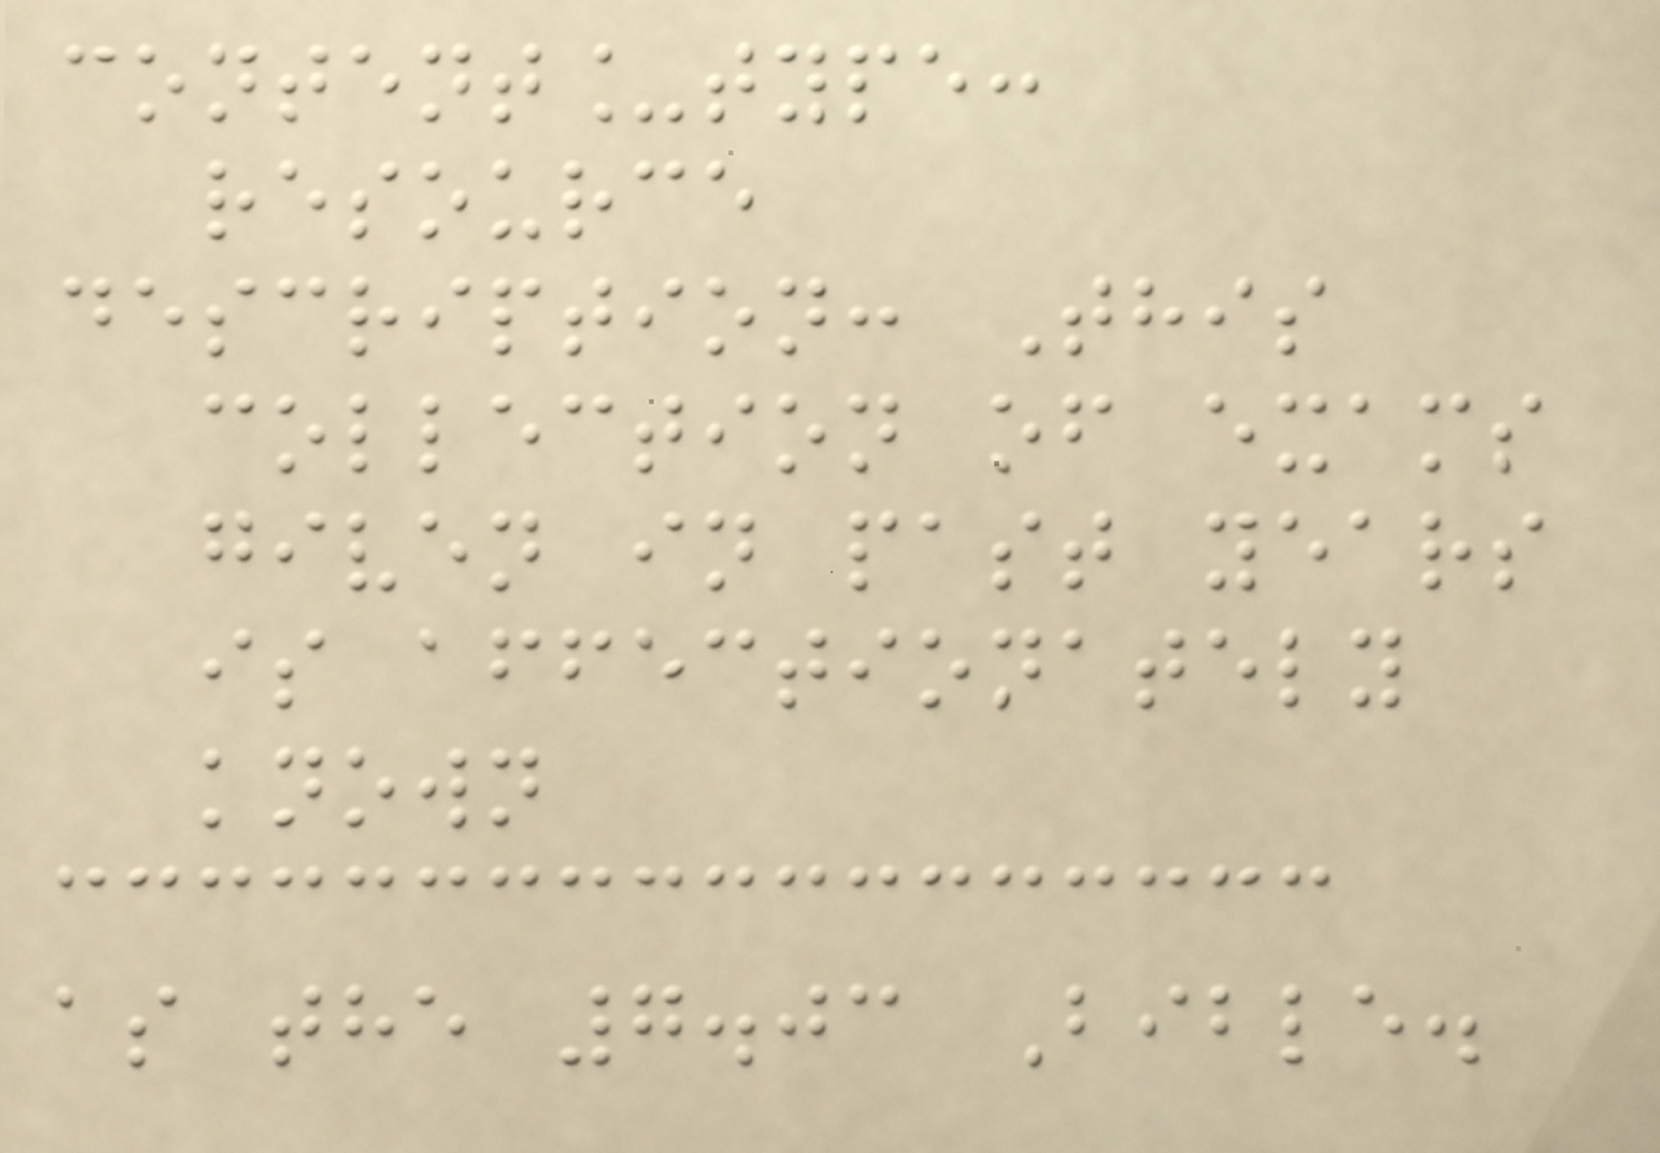content_type:
resource
description: This
collection of exams
given in past years
is affectionately
known
as the 7.03 Bible.
